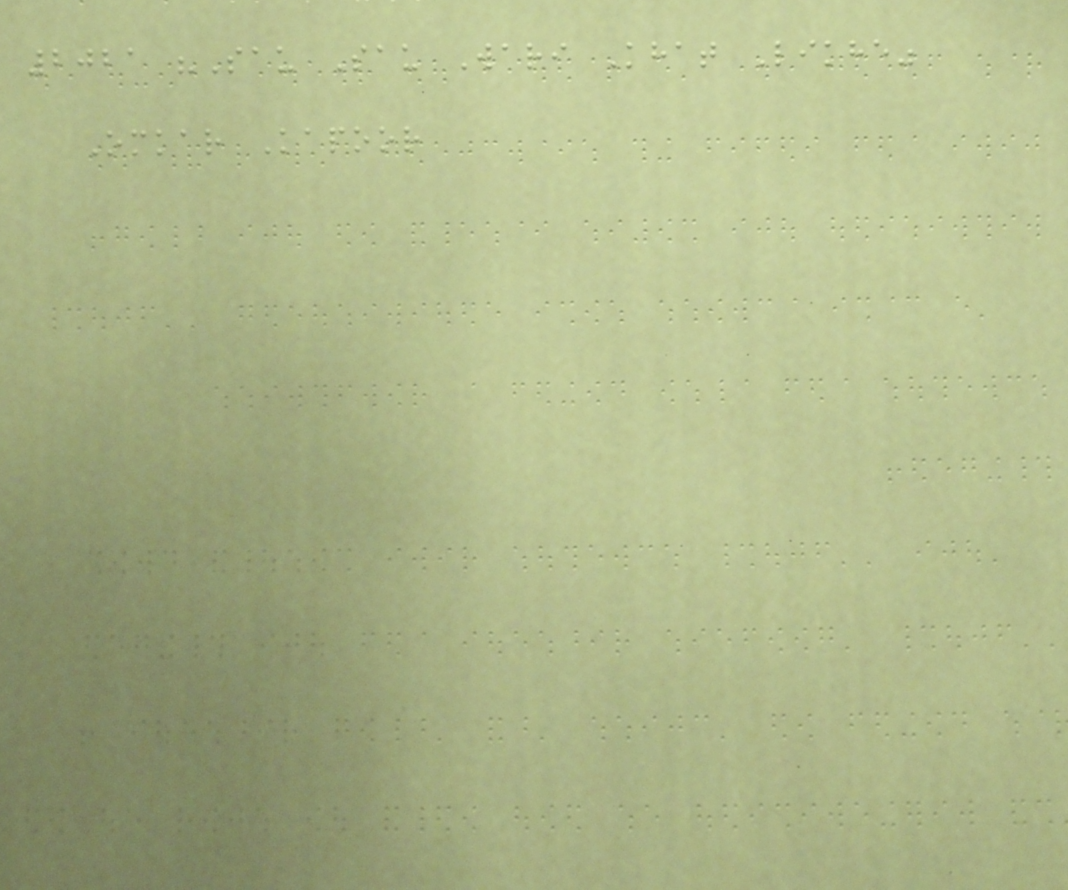2021 "Sau Sau Wari Khat Likhe"
Omkar Kapoor
